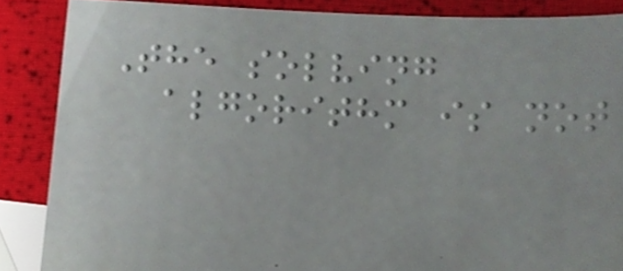The solving
algorithm is not
